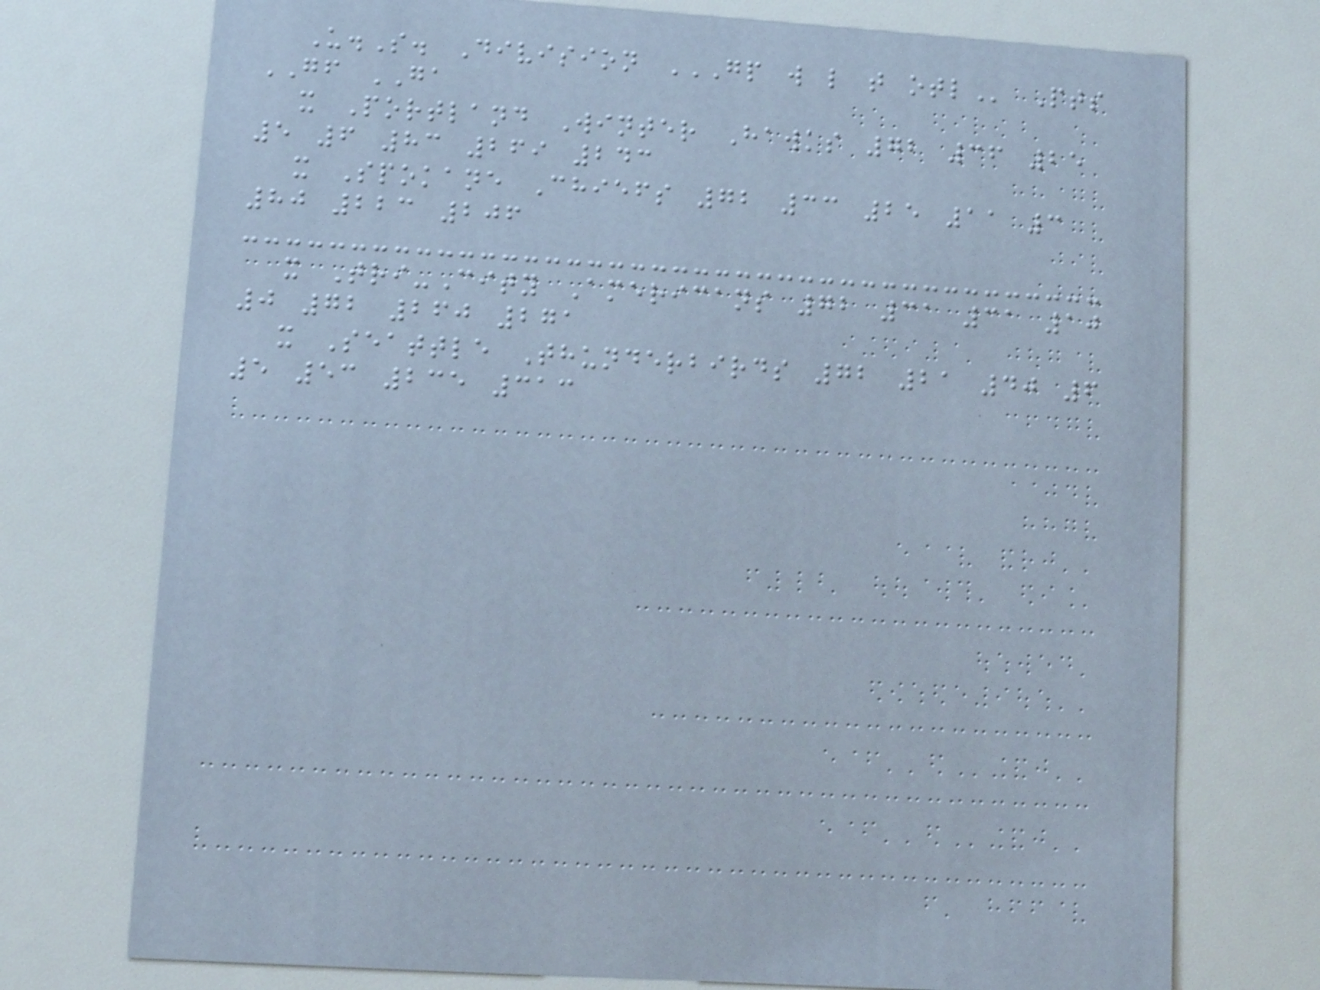U.S. Division GP W L T OTL Pts
GF GA
x Portland Winter Hawks 72 36 25
5 6 83 269 243
x Spokane Chiefs 72 33 25 11 3
80 223 206
x Tri-City Americans 72 31 31 10
0 72 260 271
x Seattle Thunderbirds 72 21 40 6
5 53 235 313
